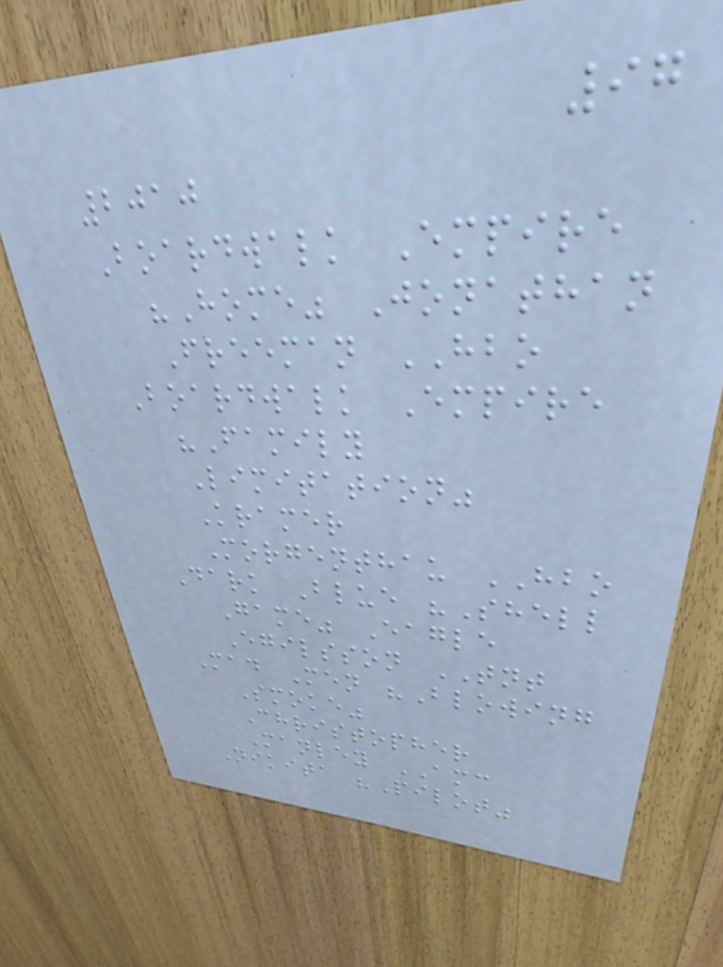97
2010
Boardwalk Empire
"Home" Jonathan
Freeman HBO
Boardwalk Empire
"Family
Limitation"
Kramer
Morgenthau HBO
Dark Blue "Shell
Game" Eagle
Egilsson TNT
Mad Men "Blowing
Smoke"
Christopher
Manley AMC
Nikita "Pilot"
